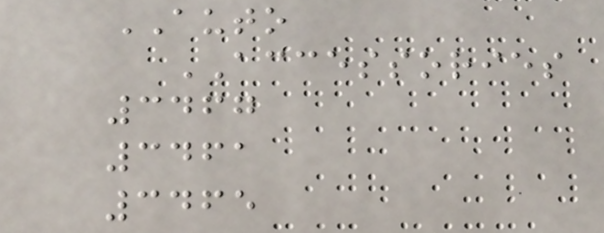AUTO
ACCESSORIES
3467
3461
3465
